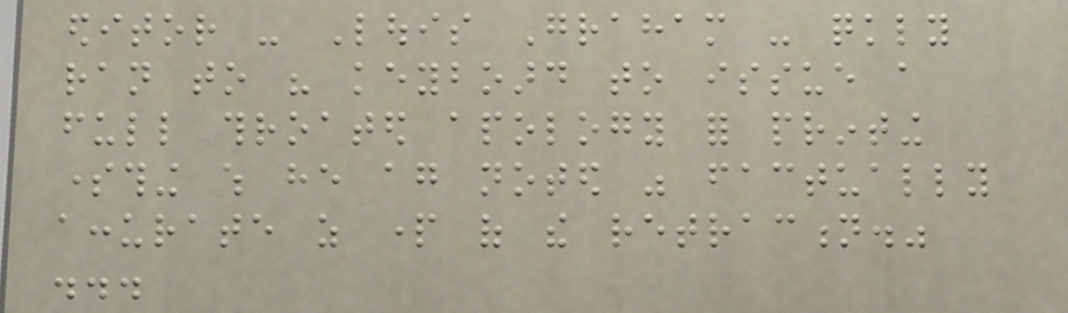editor - Louis Graham - quickly
ran to his keyboard to issue a
full throated apology for printing
something which he again noted was factually
accurate as part of the retraction."
...
